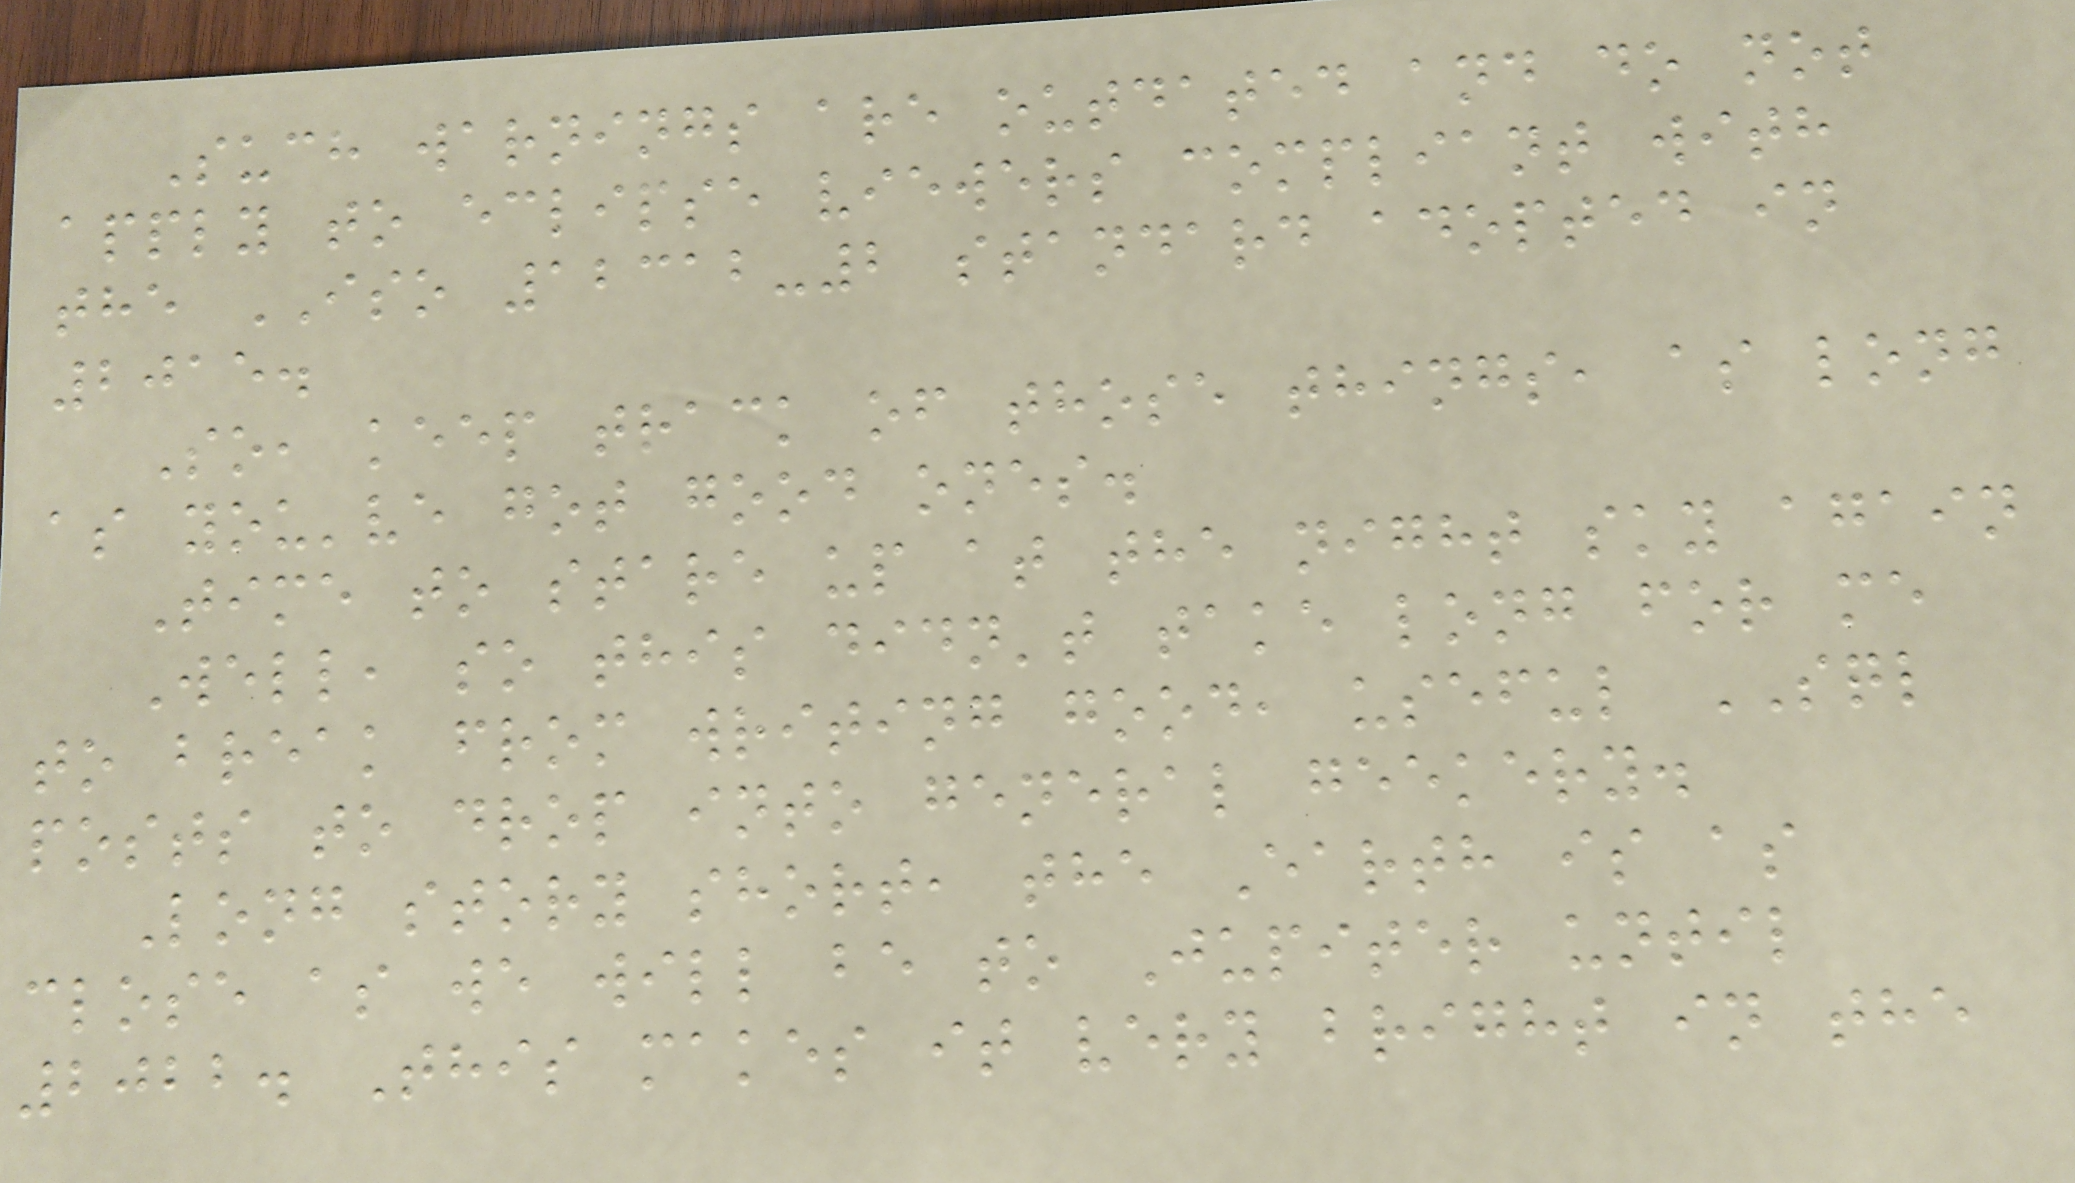Such warnings are outdated and do not
apply to eclipse viewers compliant with
the ISO 12312-2 standard adopted in
2015.
So, keep track of those things, as long
as you've got good ones.
Time to stare up at the night sky again
Well, so this didn't take long for me
to break from writing good, useful SQL
posts to drop into general geekery.
Long story short, the Earth is as
close as we will be to Jupiter until
2022. This makes it very bright in the
